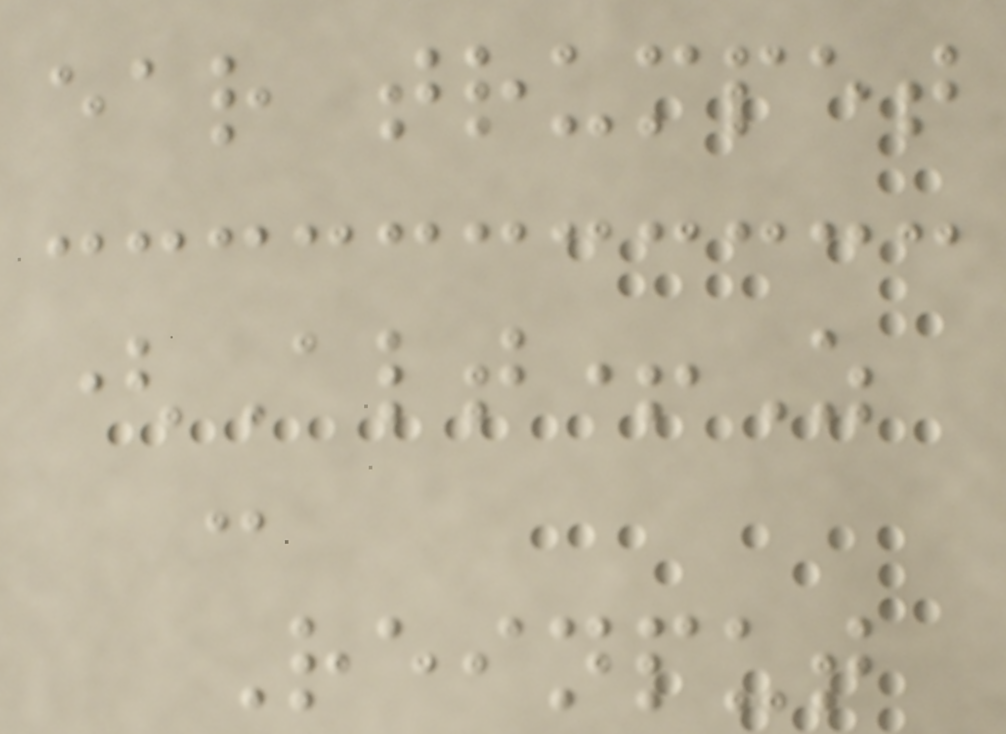ear trumpet
(Alt+Z
:
Reinput
